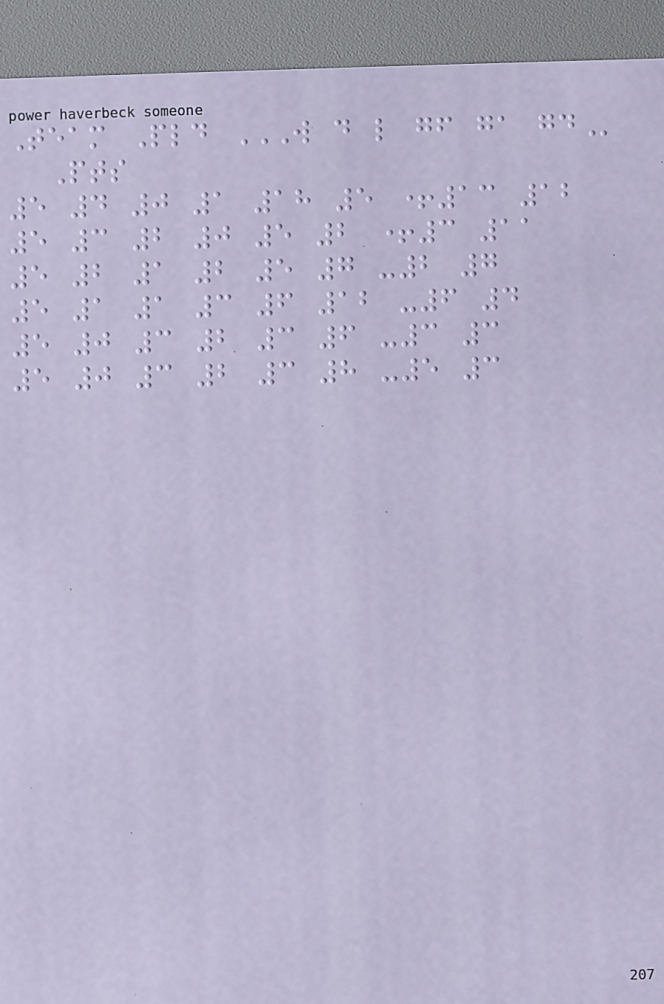Team Pld W D L GF GA GD
Pts
5 4 0 1 18 5 +13 12
5 3 2 0 5 2 +3 11
5 2 1 2 5 7 -2 7
5 1 1 3 6 12 -6 4
5 0 3 2 3 6 -3 3
5 0 3 2 3 8 -5 3
